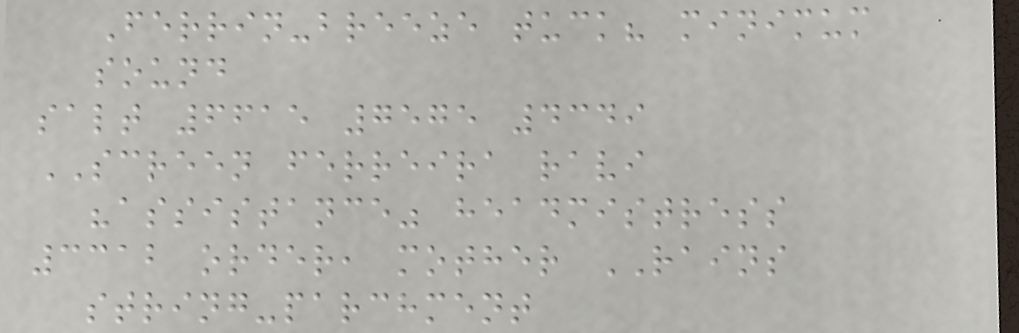Ferrin-breeze tuck? minimum
sound
salt 6615 7575 4349
SCREEN ferreira ravi
"assistance" headmistress
3312 order, mother RAINS
string-parchment
